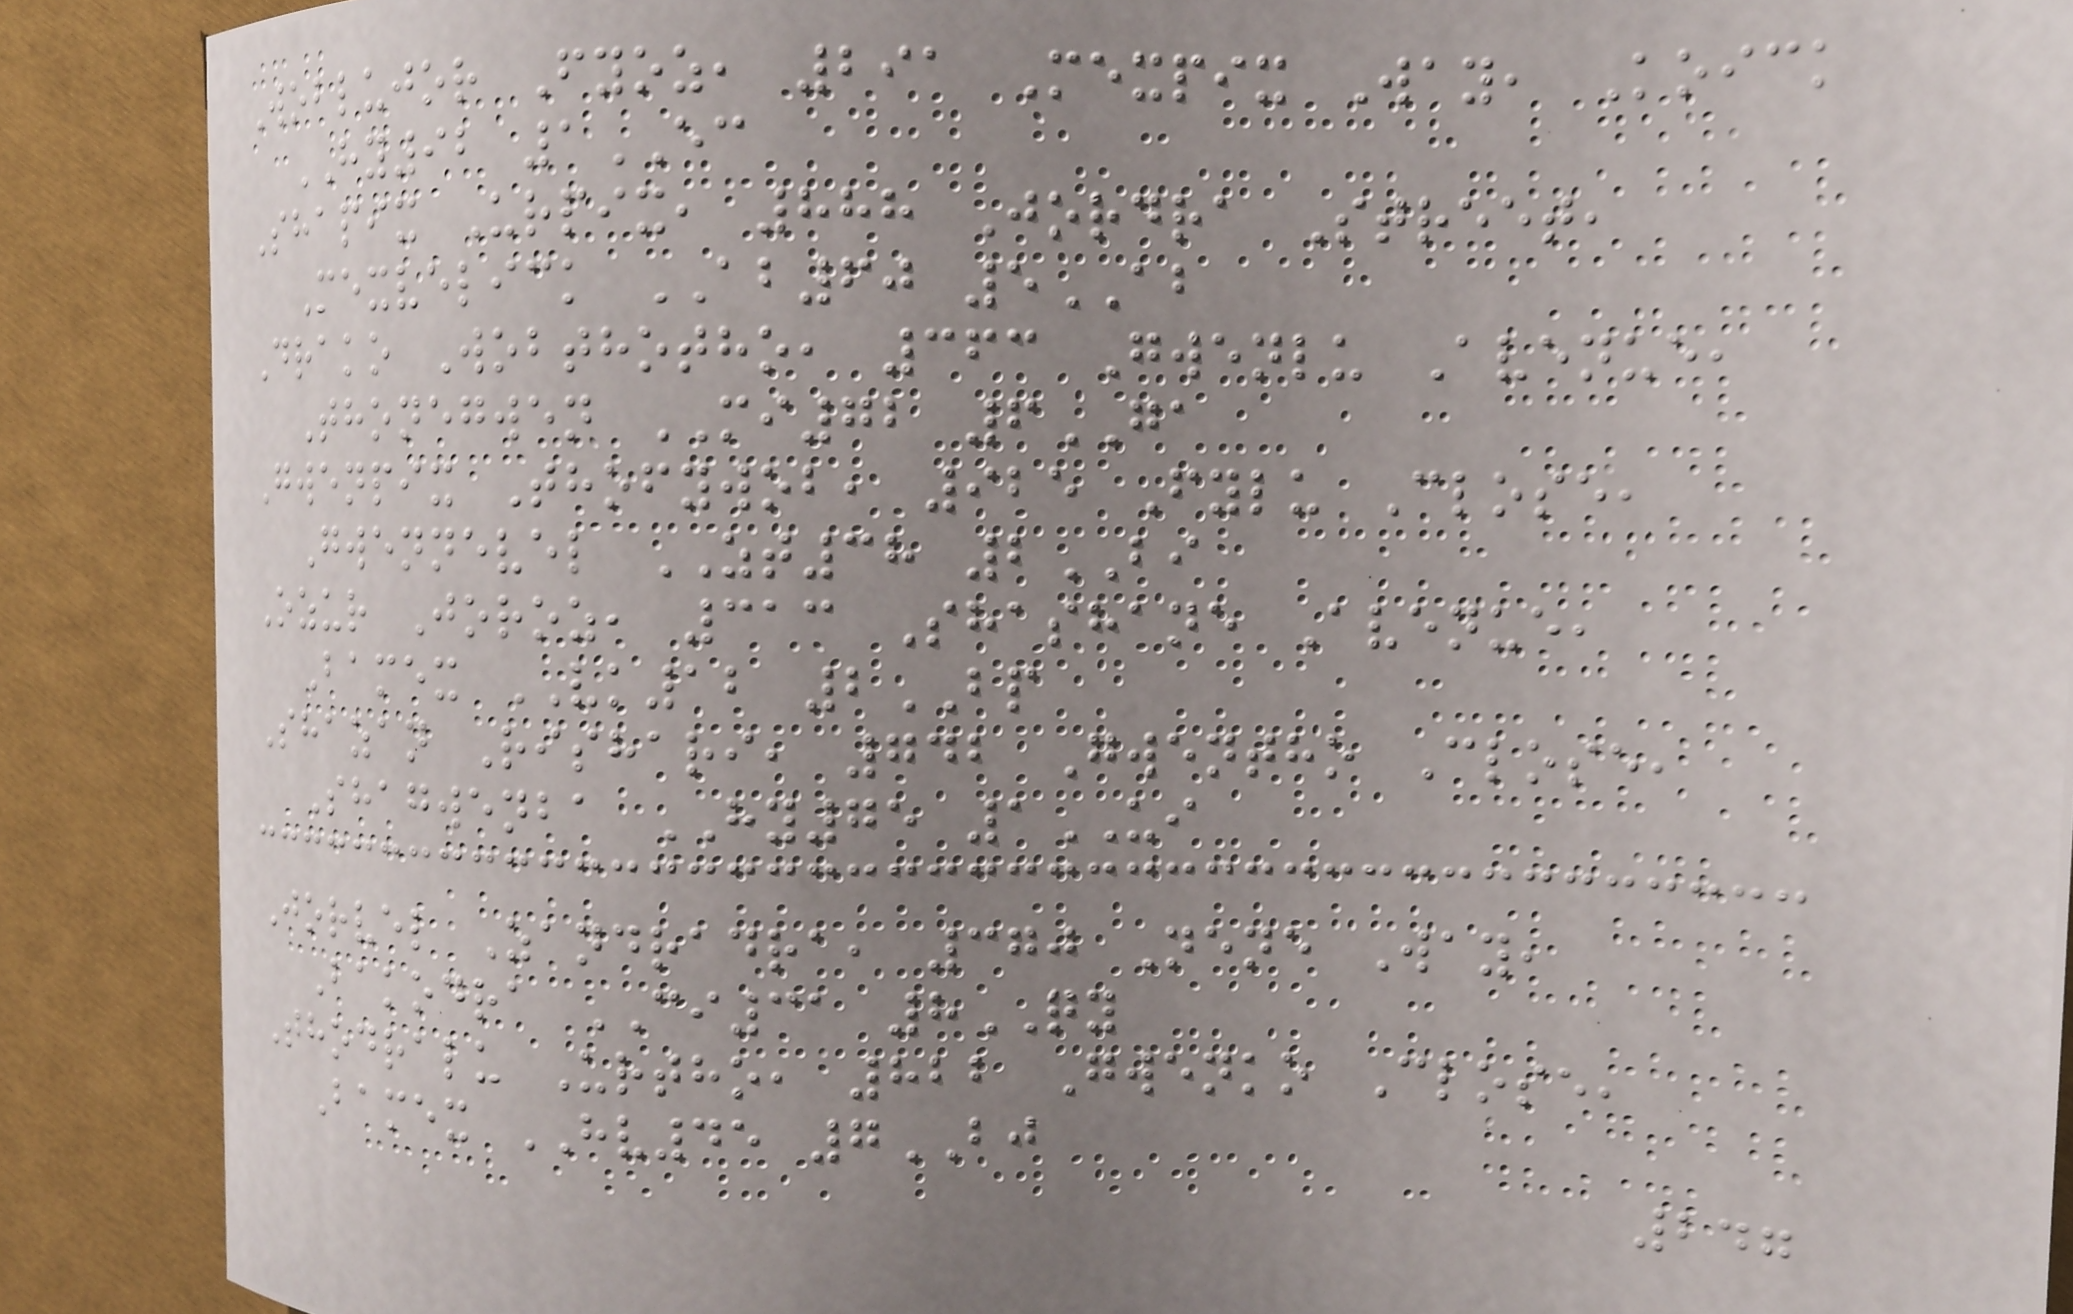Woblujor Fyoz, 291 Mexpix Way, Koick
HY92 1EC
Shapix Urpix, 888 Jordra Street,
Mexvelick AB60 5AB
Drako Wobthotho, 363 Gwenlu Avenue,
Thonegwen MI72 6GA
Gwenpix Thofywob, 925 Fylu Close,
Gwennevel ZT38 2BI
Ozur Joroz, 313 Shashane Avenue,
Bamex VK12 2BP
Shazan Rishari, 742 Gwentho Close,
Shagwenba HY75 1UI
Jorvel Zandradra, 370 Nene Way,
Bakodra CI31 8QY
Thodralu Urtho, 822 Gwenko Close,
Bamex HV45 7BJ
247
